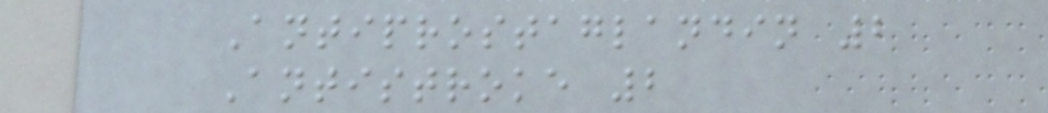Antiprostaglandin 2
Antistroke 2
